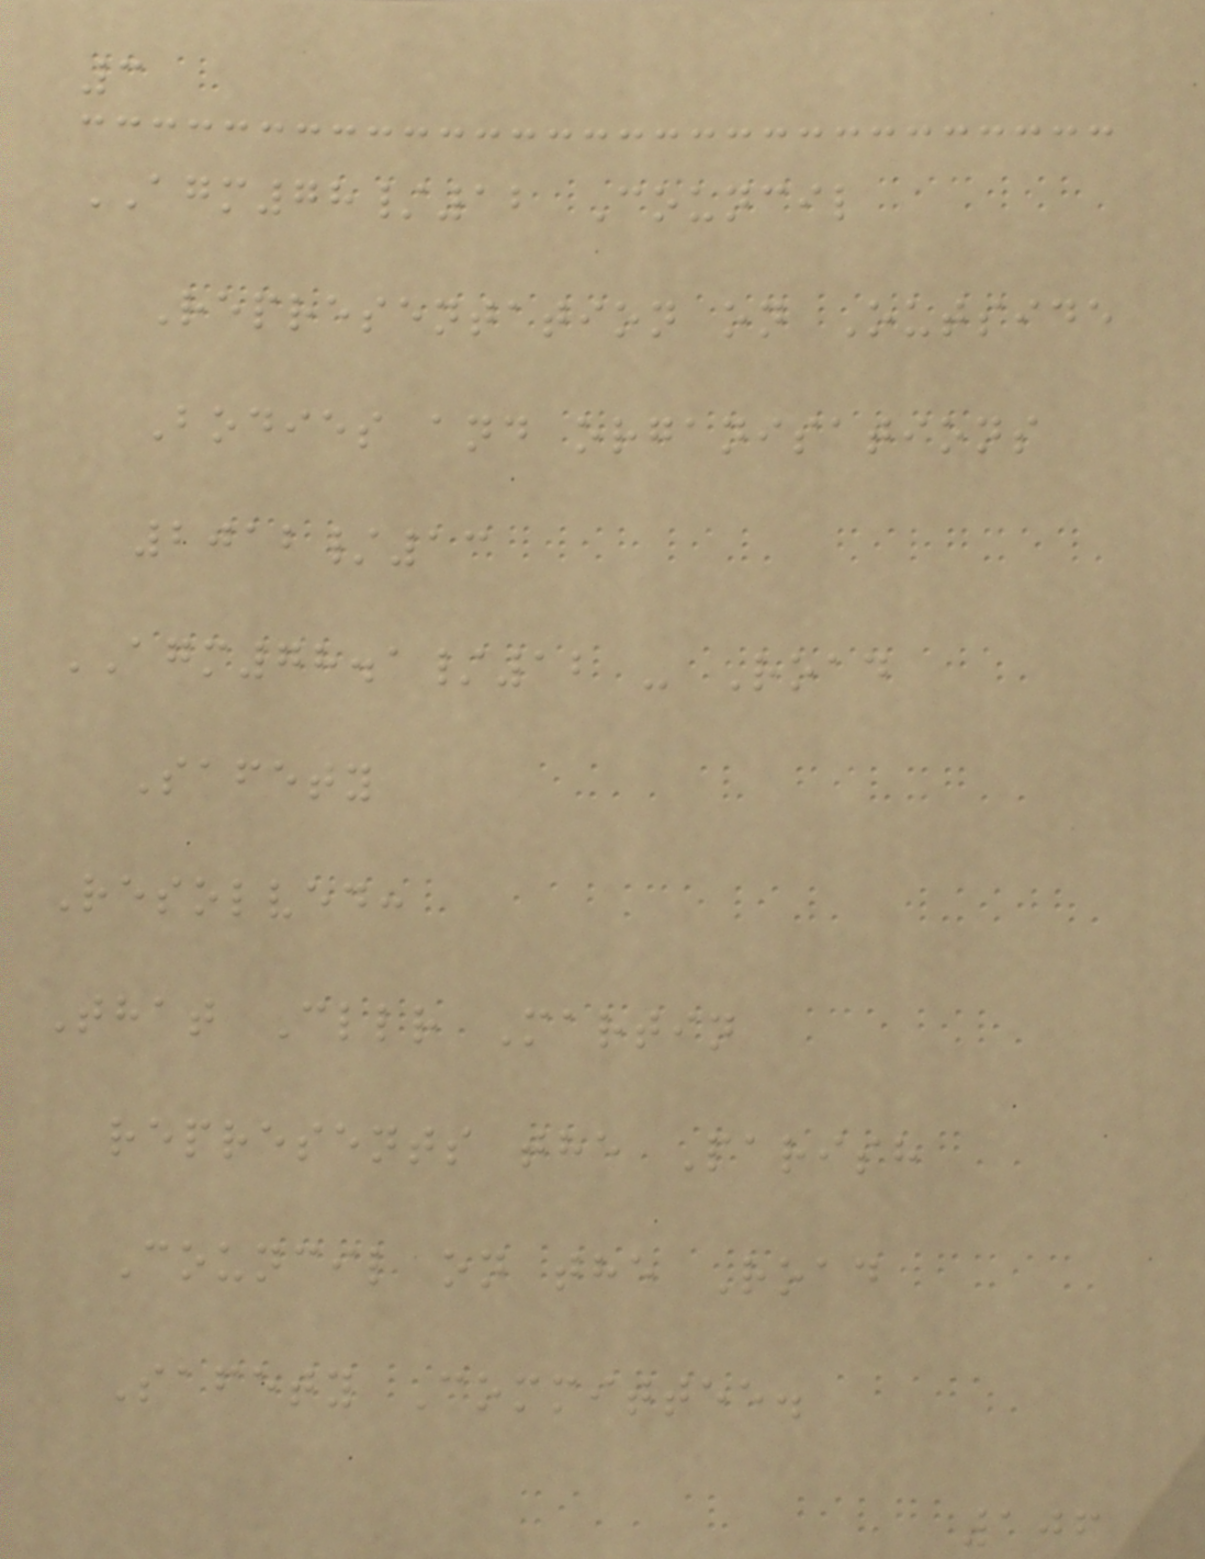3
AGM78/12 Council
Representation on Outside
Bodies and organisations
2012/13
AGM78.1/12 - Road
Safety
Resolved:
That Cllr Martin
represents the Parish
Council on the Road
Safety Committee.
106
